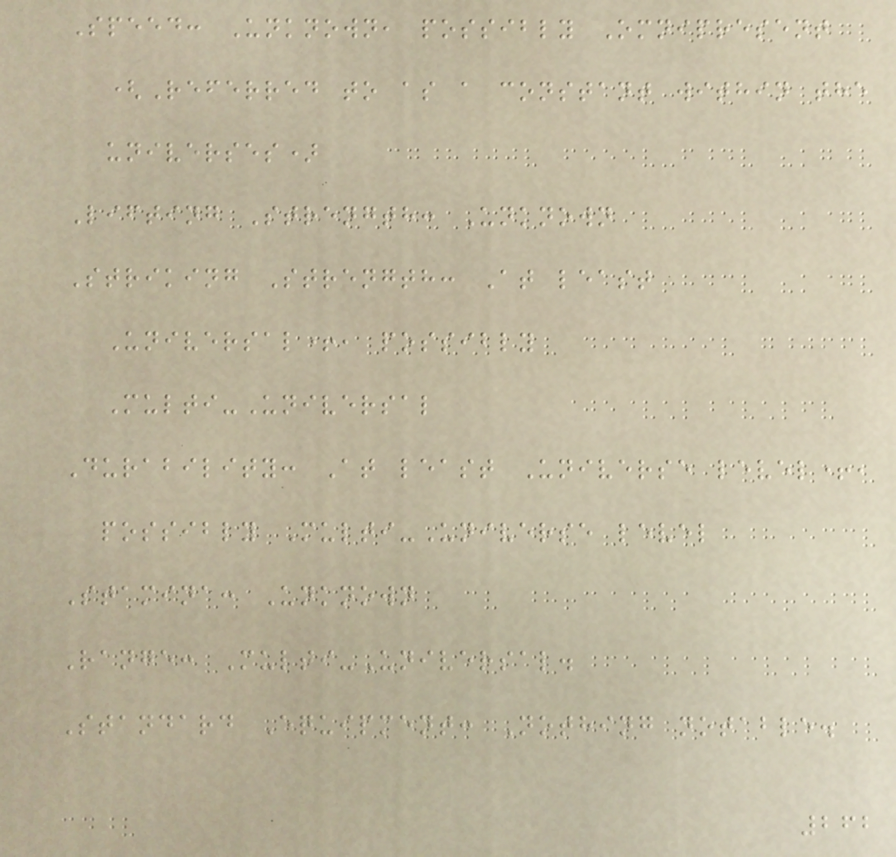Speed: Unknown, possibly Omnipresent
(Referred to as a constant within the
universes)
Lifting Strength: Unknown
Striking Strength: At least
Universal+, possibly
Multi-Universal
Durability: At least Universe level+,
possibly Multi-Universe level
Stamina: Unknown
Range: Multi-Universal.
Standard Equipment: Nothing notable.
262
